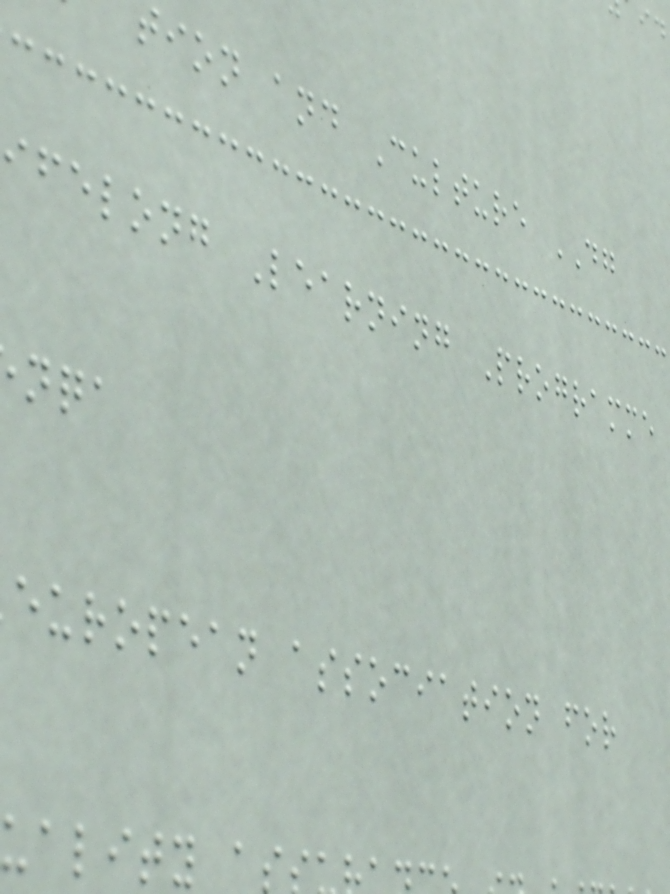tion and Culture DG
ifelong Learning Programme
european association for
